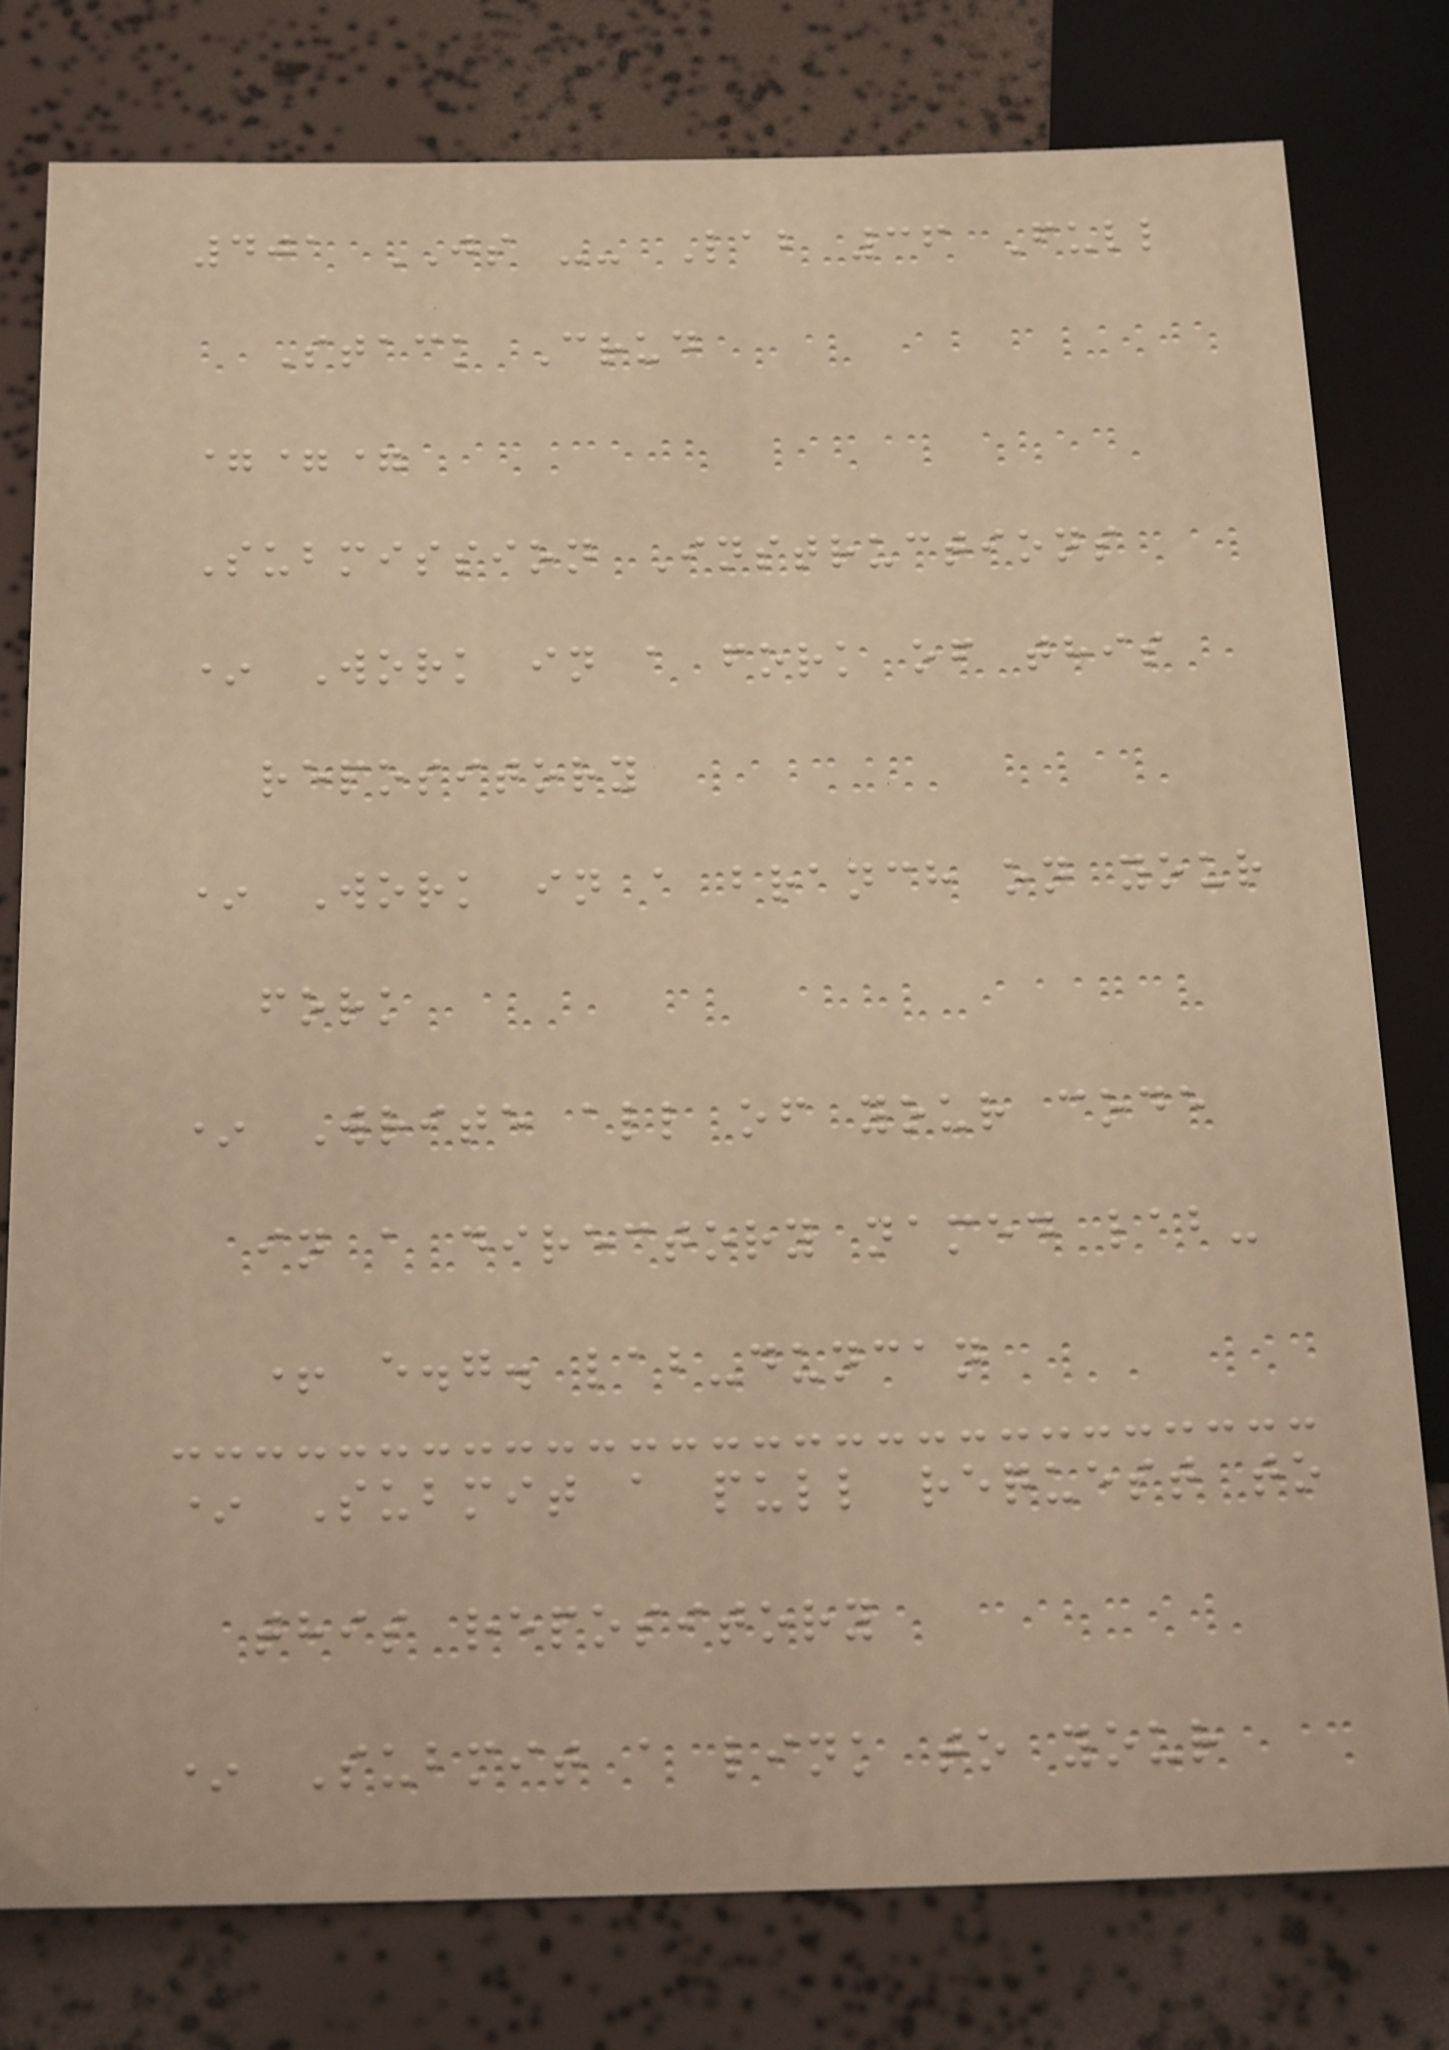401 JS -- Lab 36 Full
Stack Crud
===
Submission Instructions
* Work in a fork of this
repository
* Work in a branch on your
fork
* Write all of your code
in a directory named lab-
+ e.g. lab-duncan
* Submit a pull request to
this repository
* Submit a link to your
